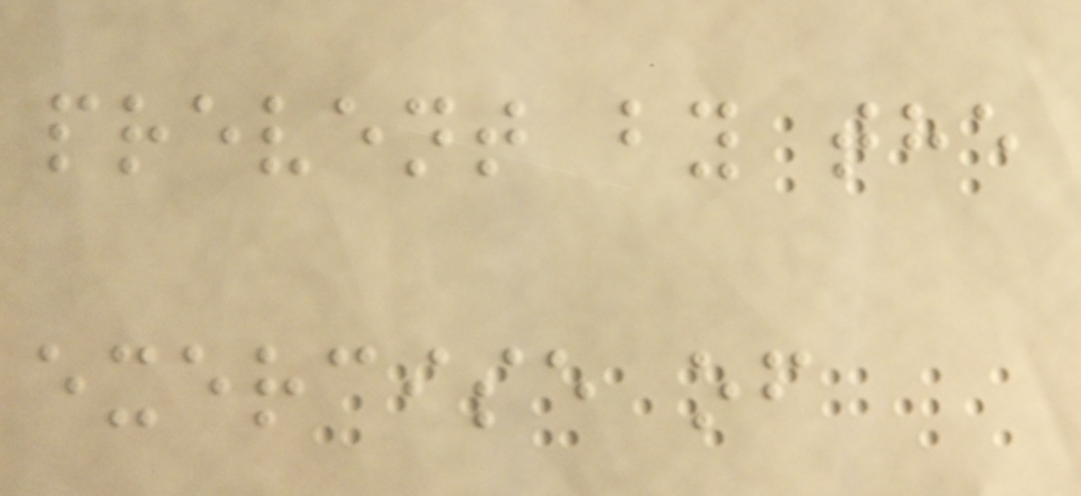prevent by the
exercise of
